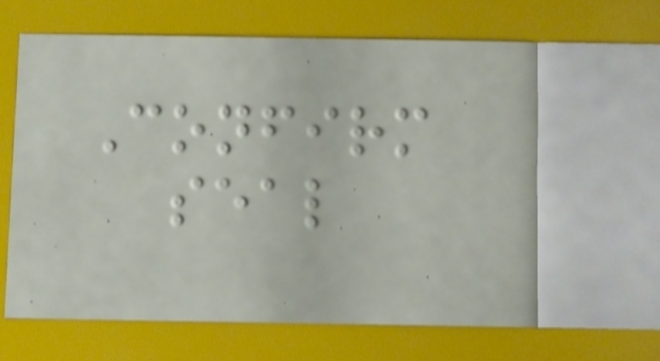Confirm
seal
